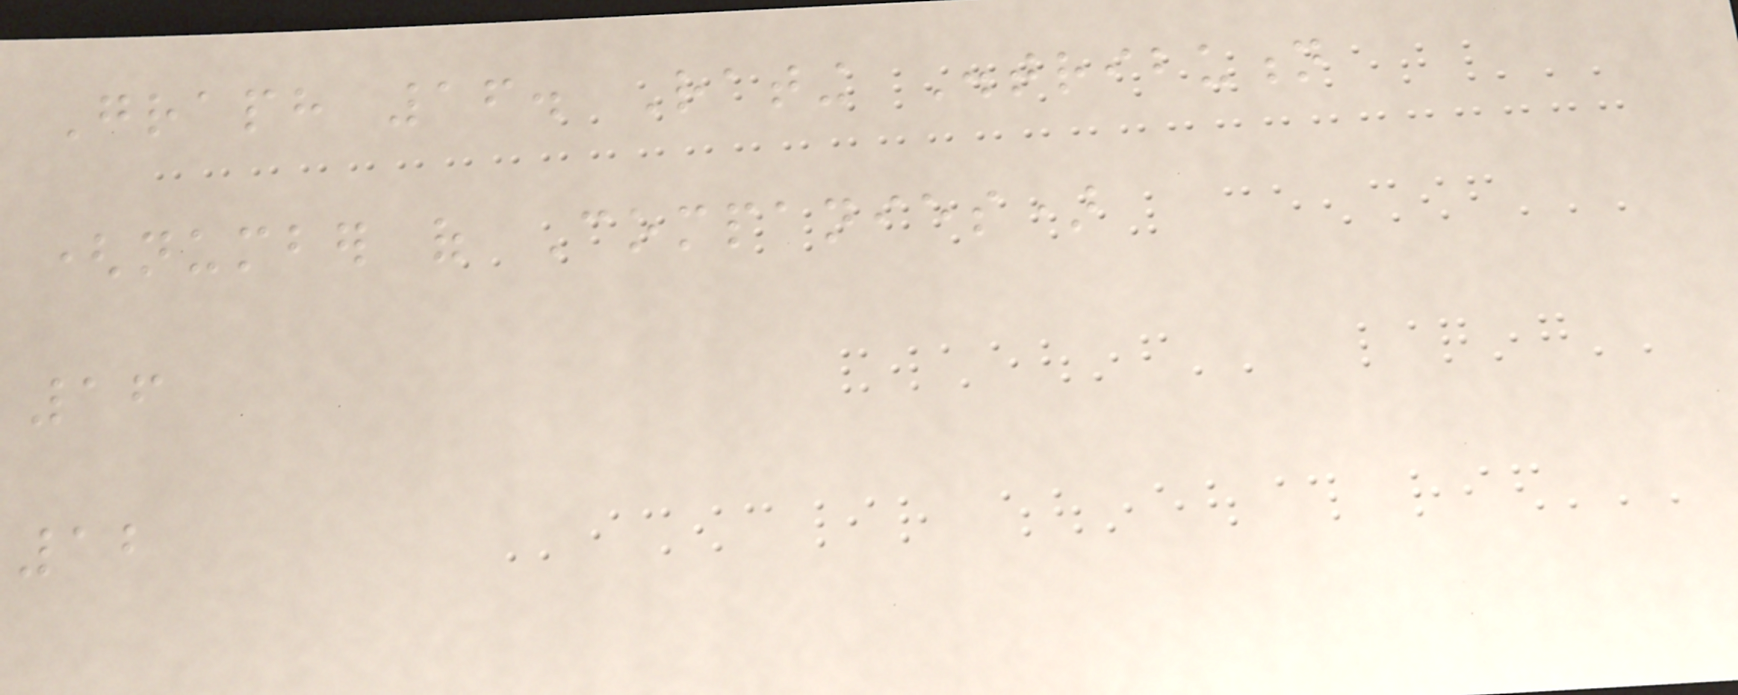Graph 16. Rating Distribution
(number of Companies)
16
12
